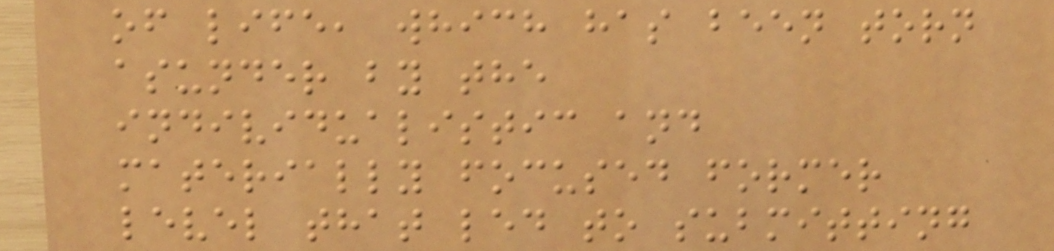of life, which has been torn
asunder by the
individualistic and
materially focused former
level that led to submitting
